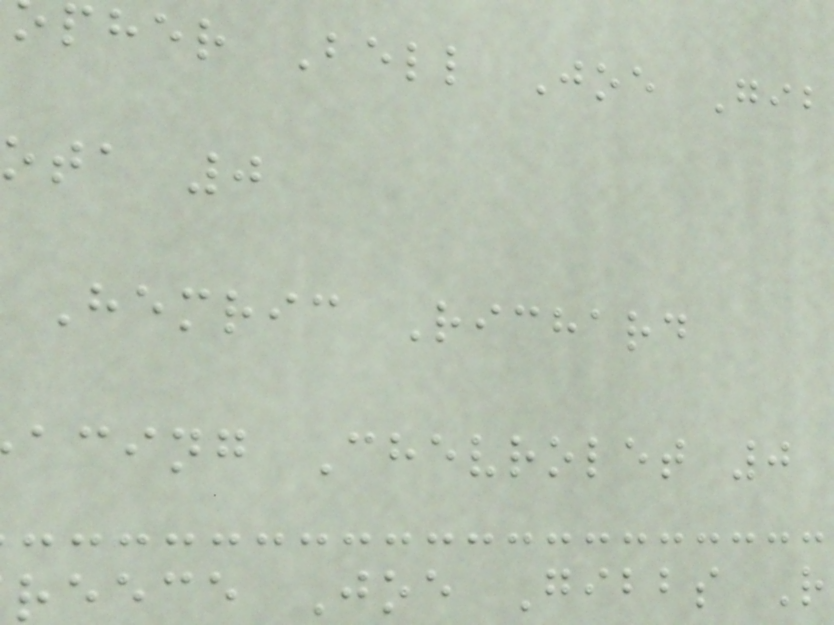pher Bell Joe Gib
ota 0
Hemric Richard
acing Chevrolet 0
reece Joe Gibbs R
